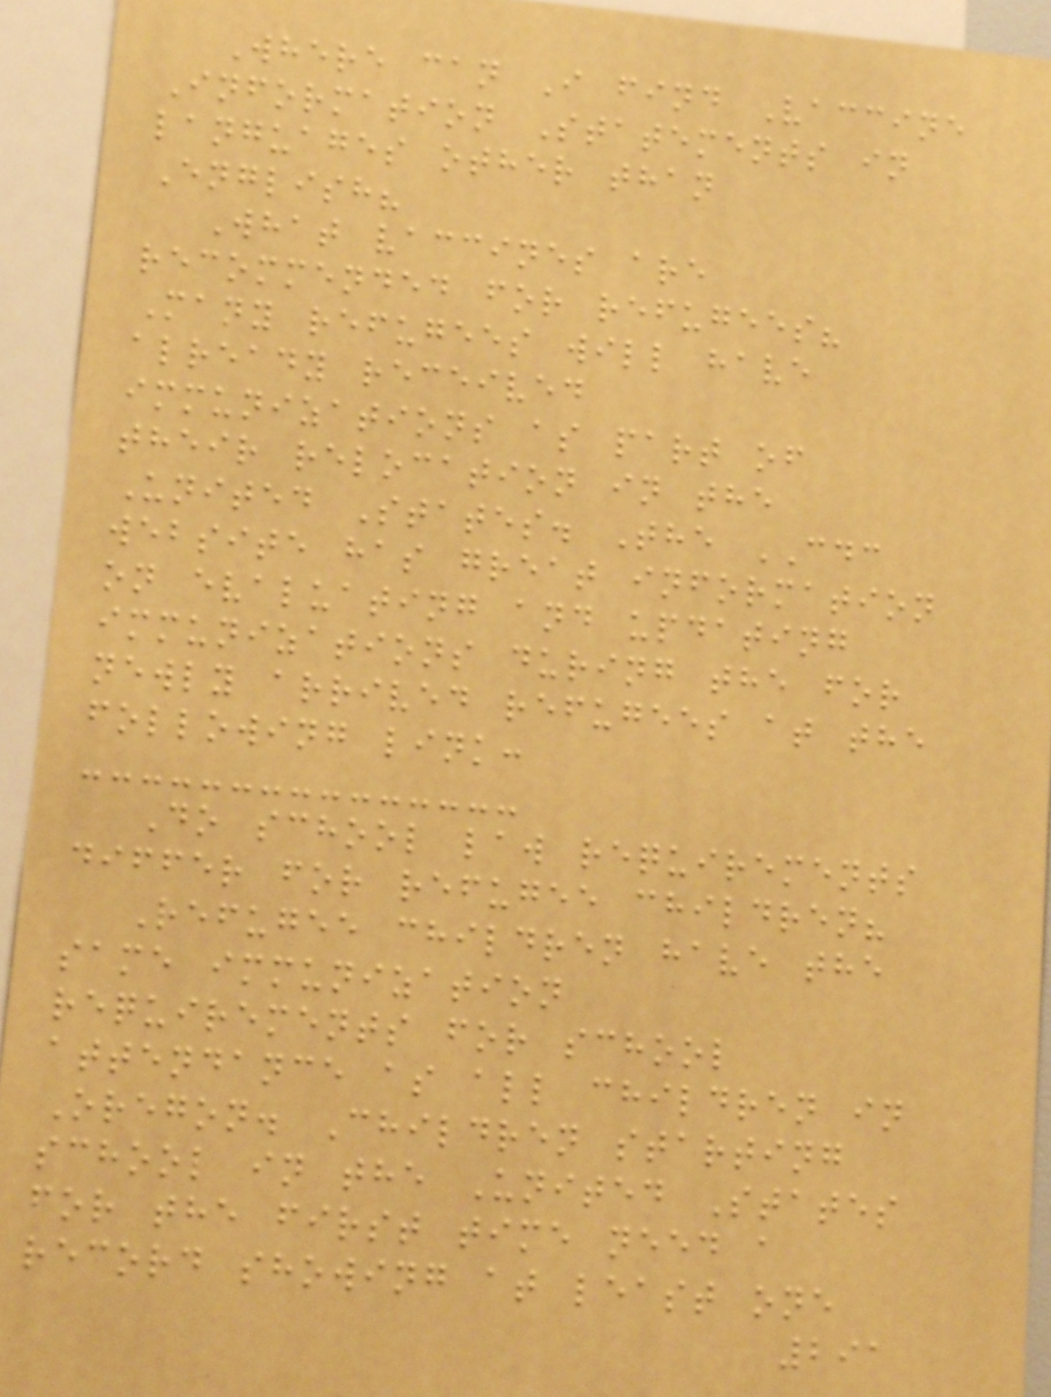Where can I find Vaccine
Information Statements in
languages other than
English?
What vaccines are
recommended for refugees?
Many refugees will have
already received
immunizations as part of
their relocation in the
United States. The CDC
website has great information
on evaluating and updating
immunizations during the for
newly arrived refugees at the
following link:
Do school law requirements
differ for refugee children?
Refugee children have the
same immunization
requirements for school
attendance as all children in
Oregon. Children starting
school in the United States
for the first time need a
record showing at least one
291
